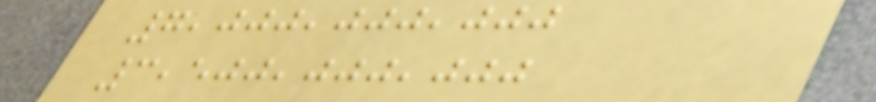7,000,000,000
3,500,000,000
